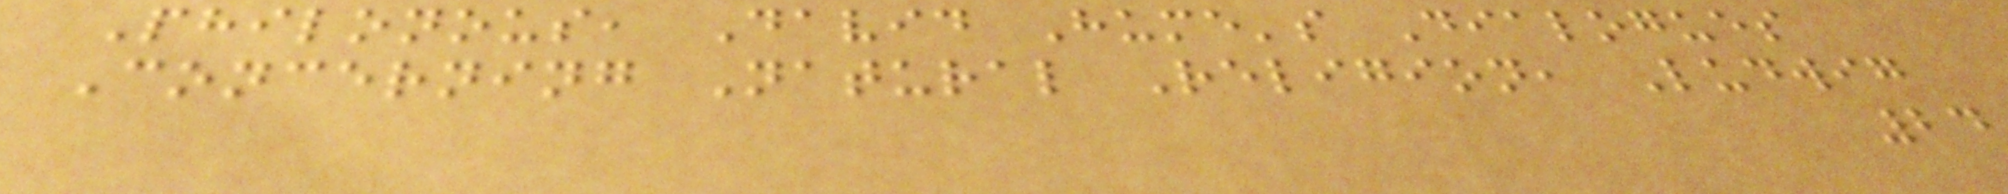Philonous, David Hume's Dialogues
Concerning Natural Religion, Ludwig
24
